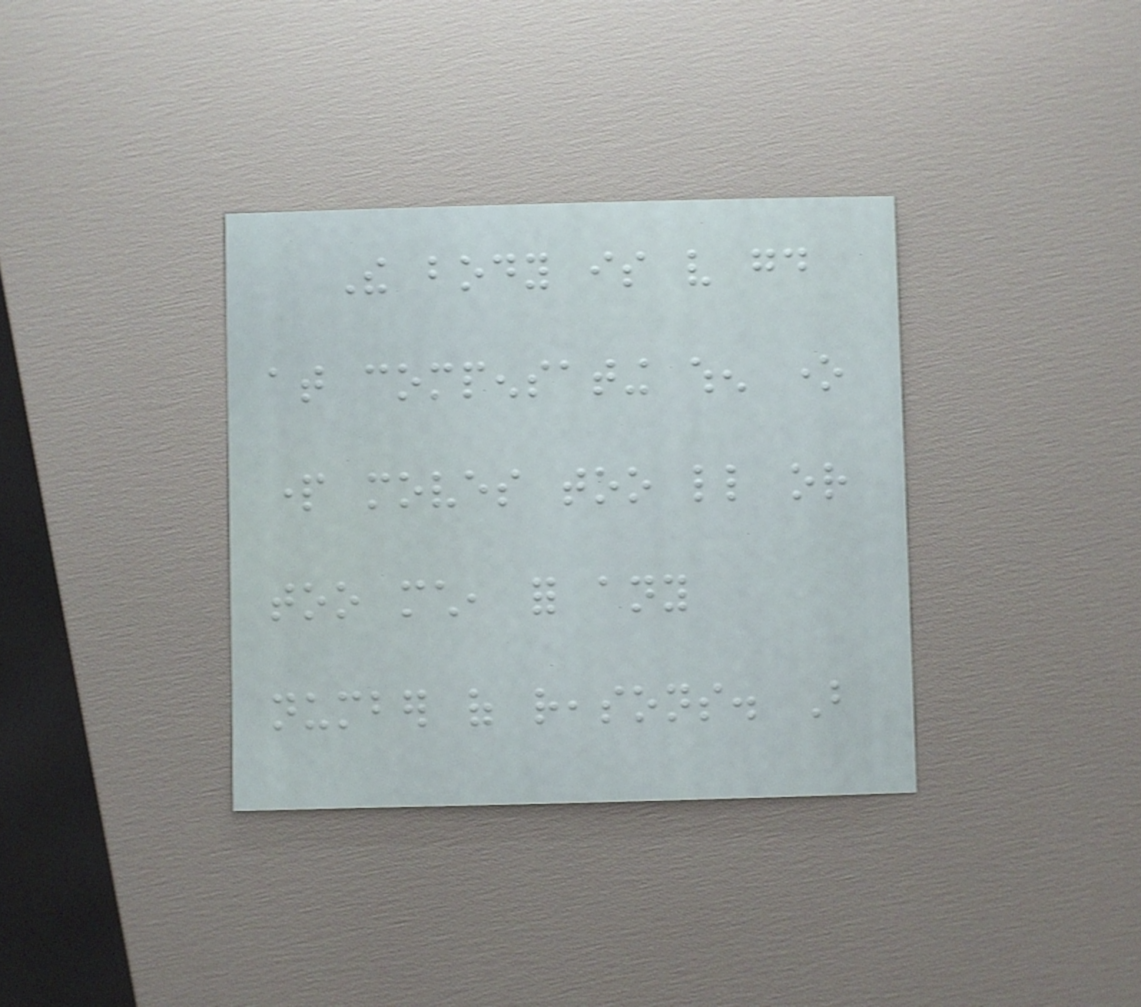The body is very good
at compensating when one
part moves too little or
too much, for any
number of reasons. But
